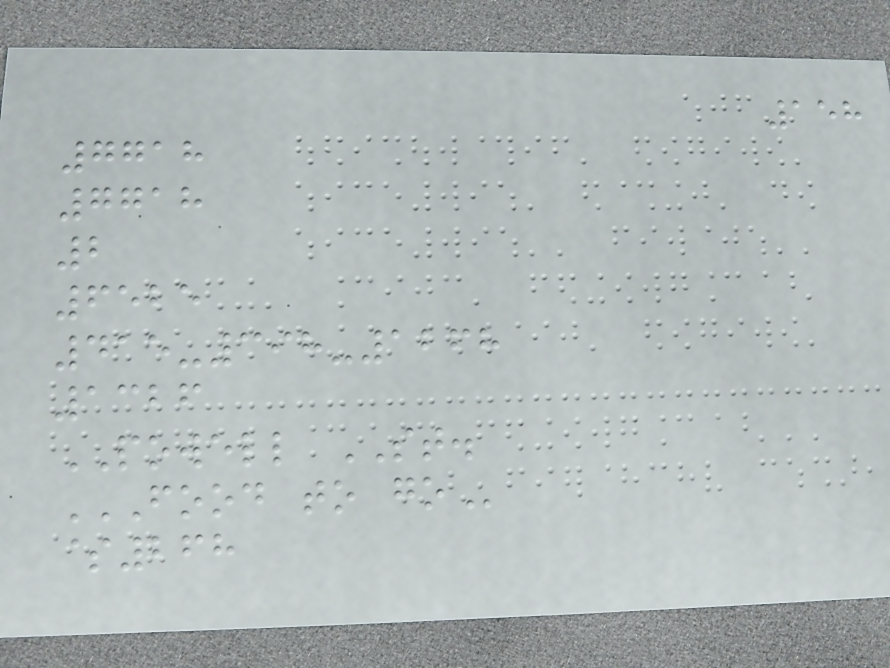158
7718
7718
2
6525
415-398-1268
1326
POWELL ST.
FOOD TO GO
$268
